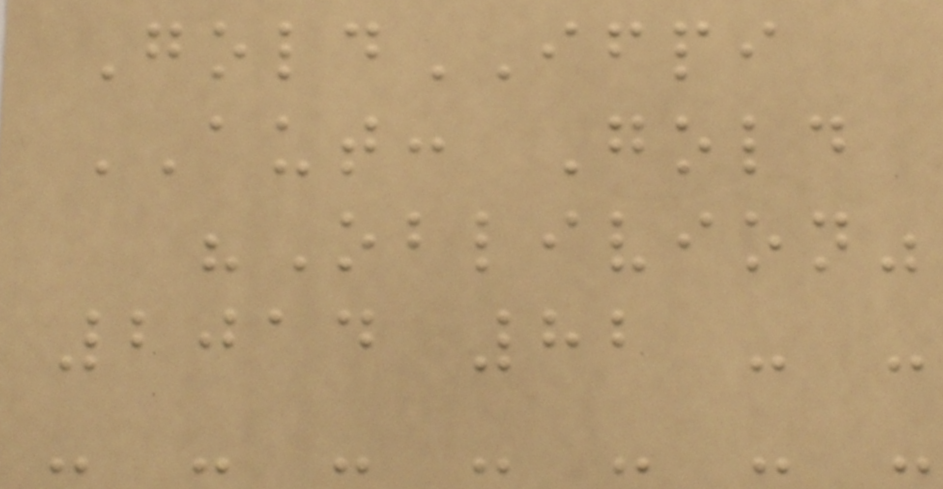GoldIFPI
AUT: Gold
"Oblivion"
2014 82 - -
- - - - - - -
